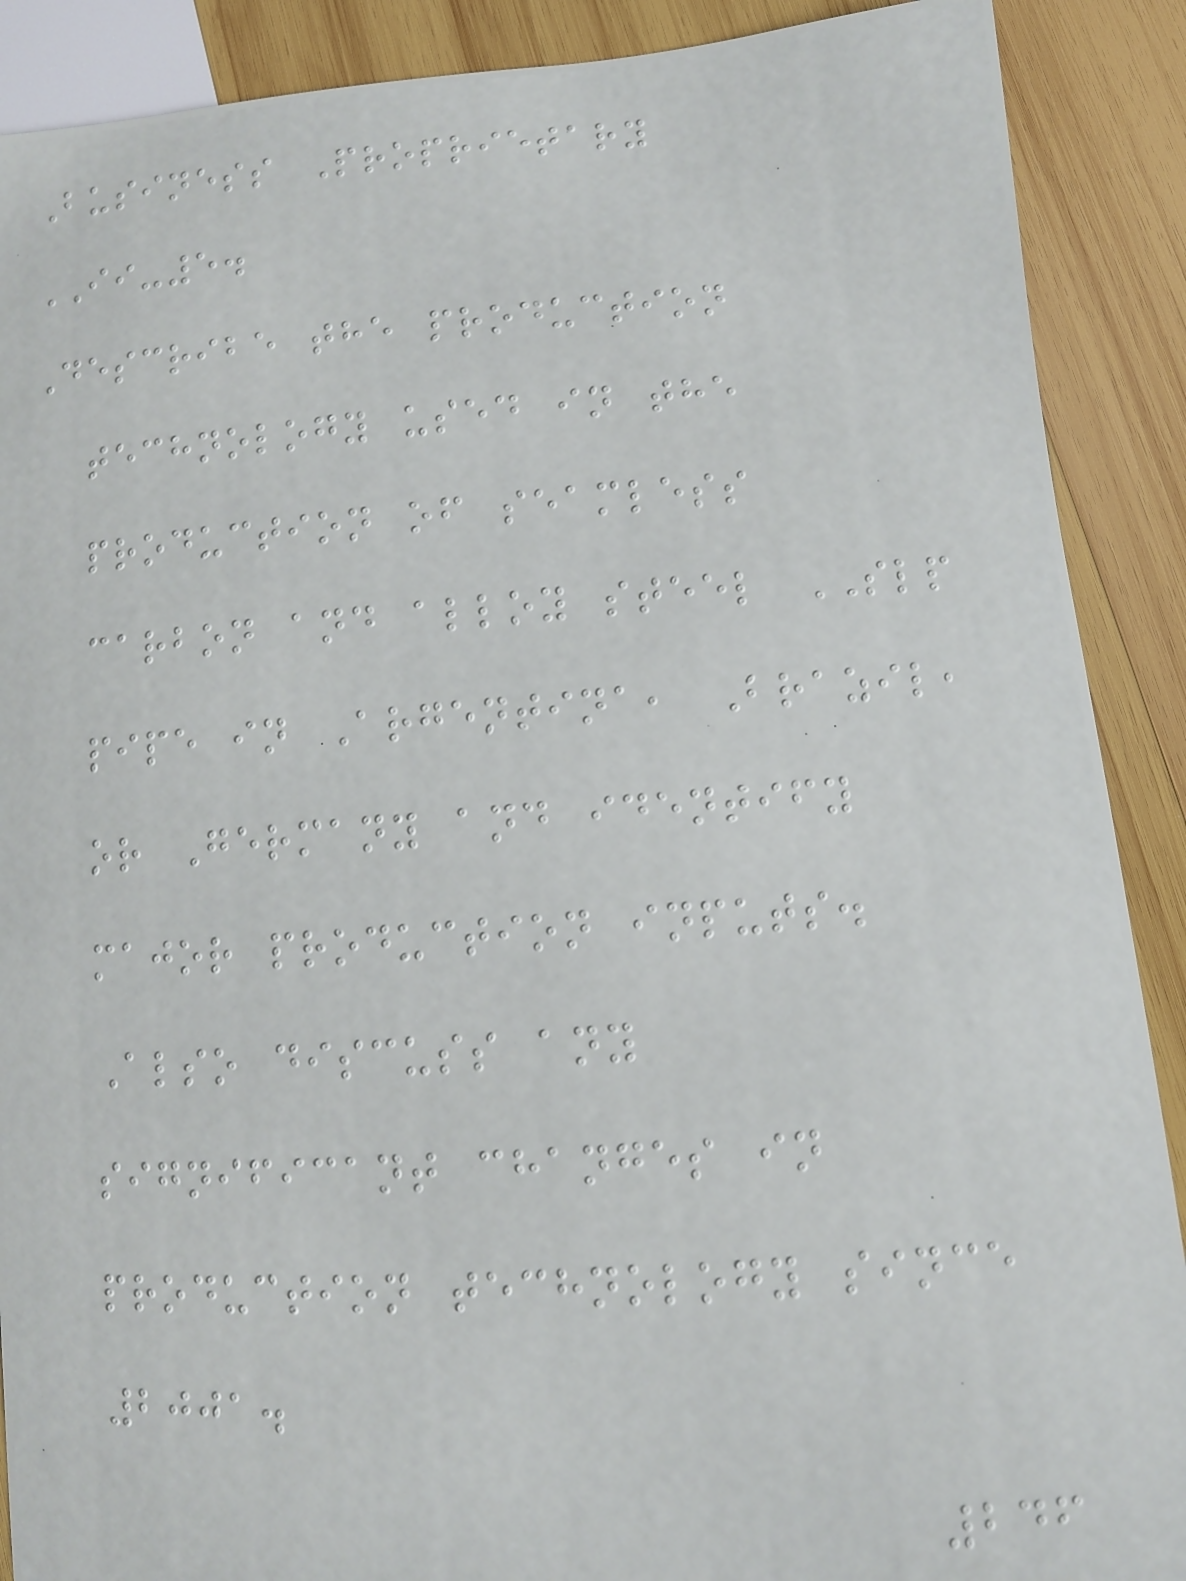Business Proprietary
II-5.
Describe the production
technology used in the
production of seamless
carbon and alloy steel SLP
pipe in Argentina, Brazil,
or Germany and identify
major production inputs.
Also discuss any
significant changes in
production technology since
2001.
246
